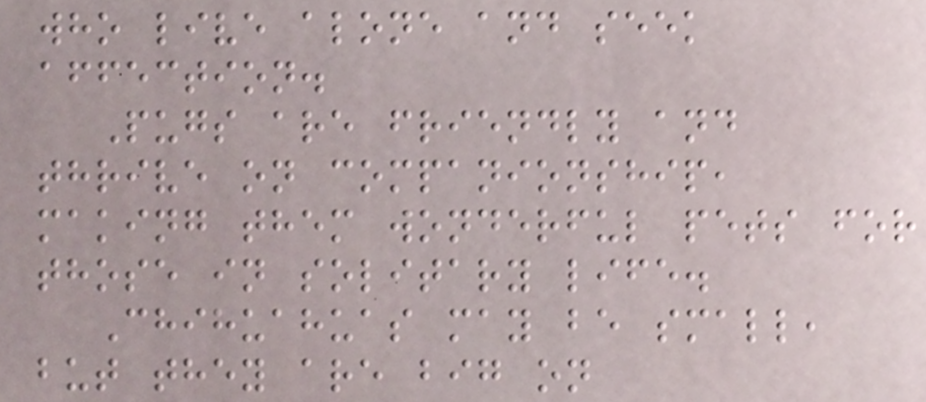who live alone and seek
affection.
Pugs are friendly and
thrive on companionship,
making them wonderful pets for
those in solitary life.
Chihuahuas may be small,
but they are big on
